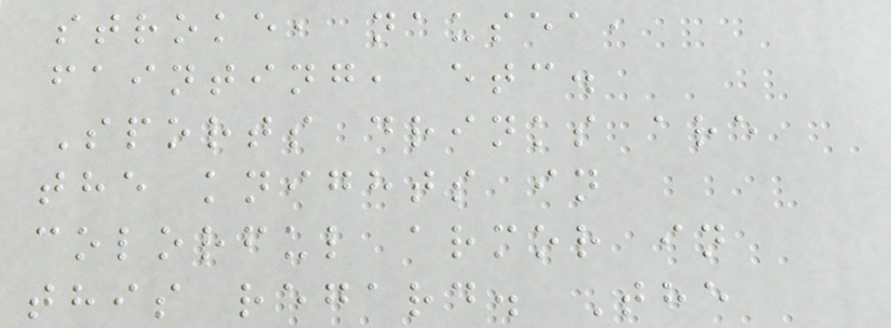stroke, nausea,
fainting, etc.
Sports drinks are
the knights in
colorful armor in
this regard. The
